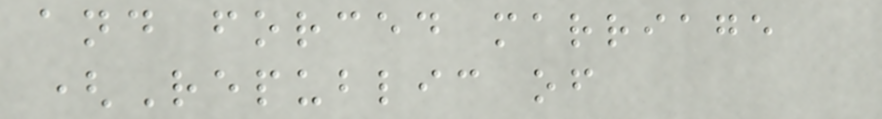and forced marriage
(Republic of
